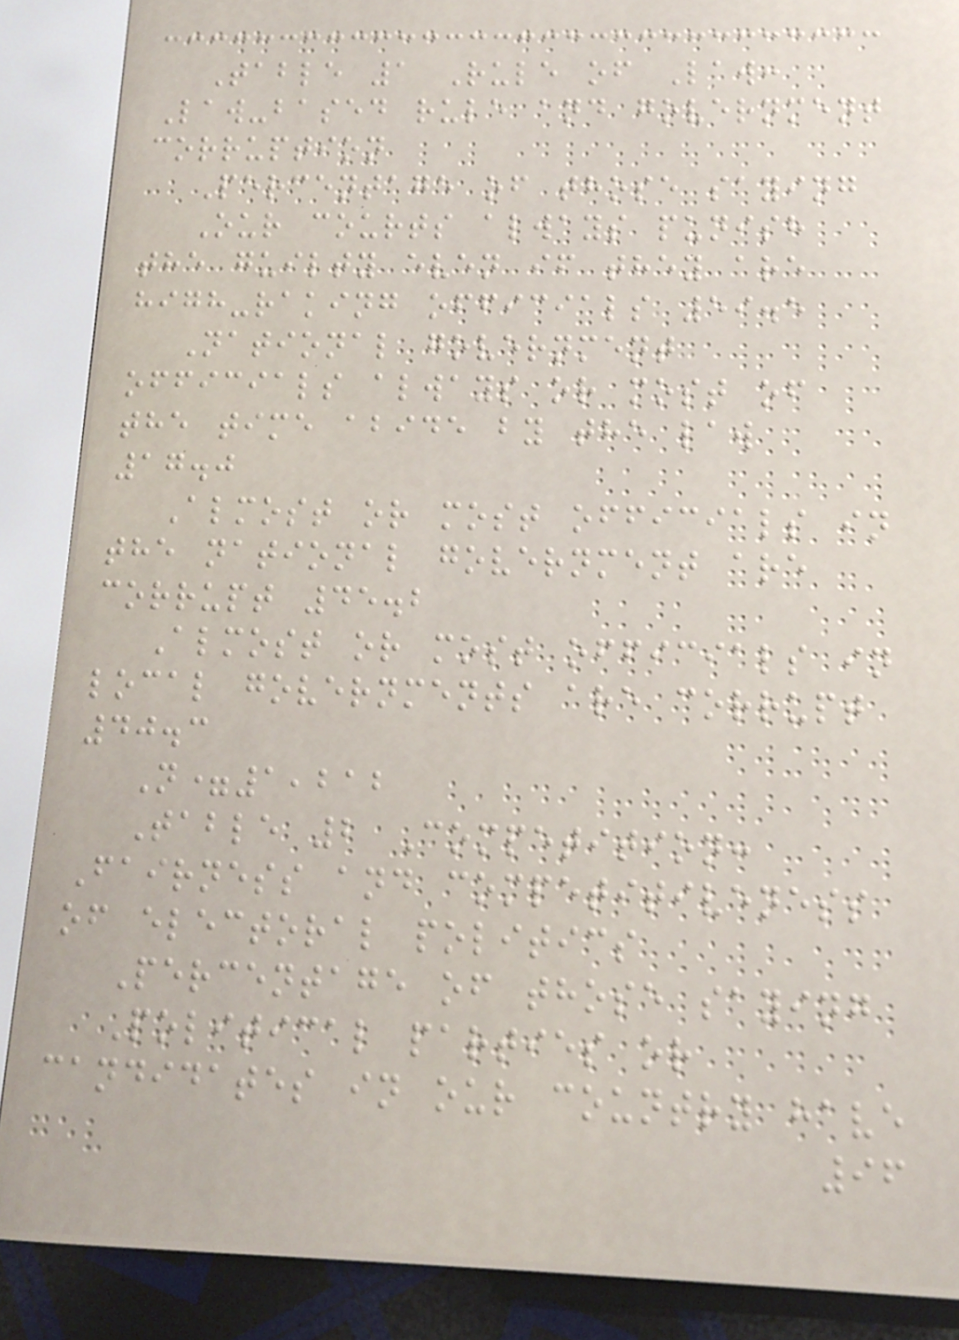Table 1 Rule of Law:
Law-based rule and government
corruption
Percentage of those saying
Our courts always punish
the guilty even if they are
high-raking officials 59.5
National government
officials always or most of
the time abide by the law
17.0
Almost or most officials in
the national government are
corrupt 45.2
Almost or most officials in
local governments are corrupt
40.3
N=1,212
Table 2 Competition:
Fairness and competitiveness
of electoral politics
Percentage of those saying
Political parties or
candidates in our country have
96
